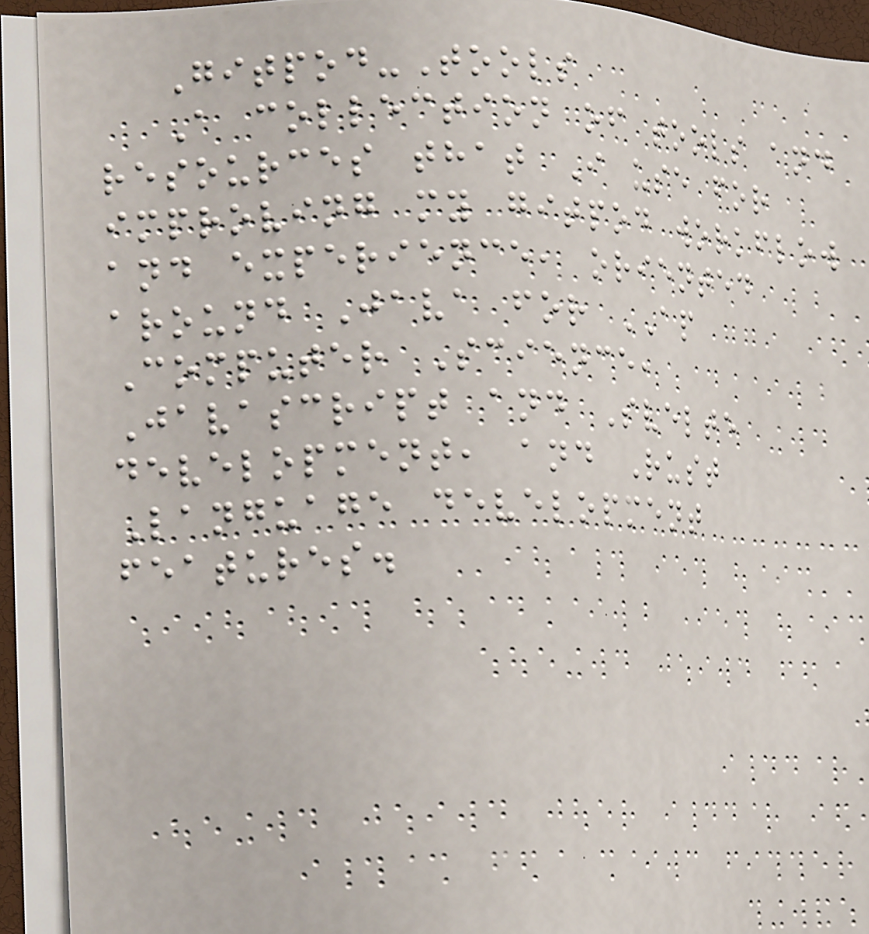Gitpod-Tools
A collection of tools and
resources that I use for
improving my gitpod workflow
and experience, oriented
around Java for AP
Computer Science,
Javascript and Svelte
development, and Rust
Language development
features.
